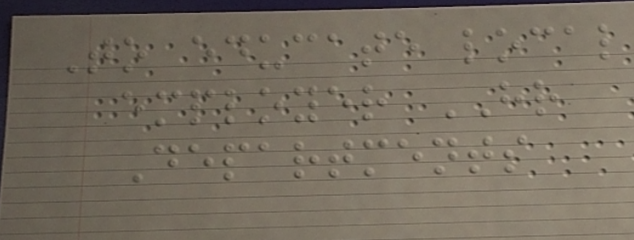To educate local
employer HR
Departments
